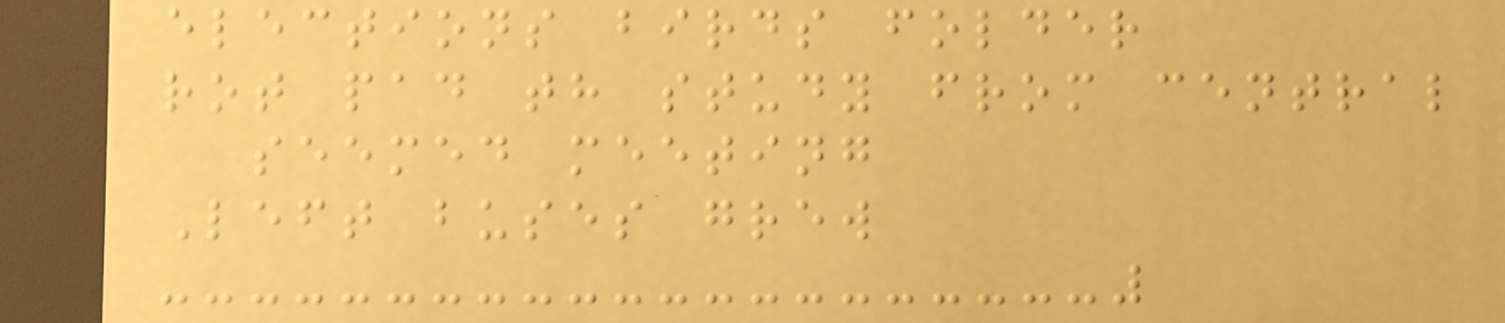elections birds folder
rot pad th study from central
seemed meeting
Left buses grew
